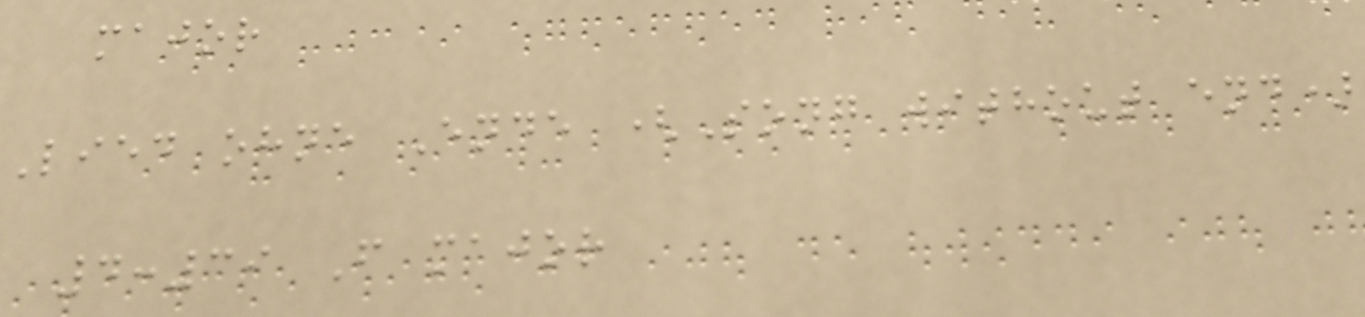major
Lied ohne Ende (Song without end)
4:39 F major
